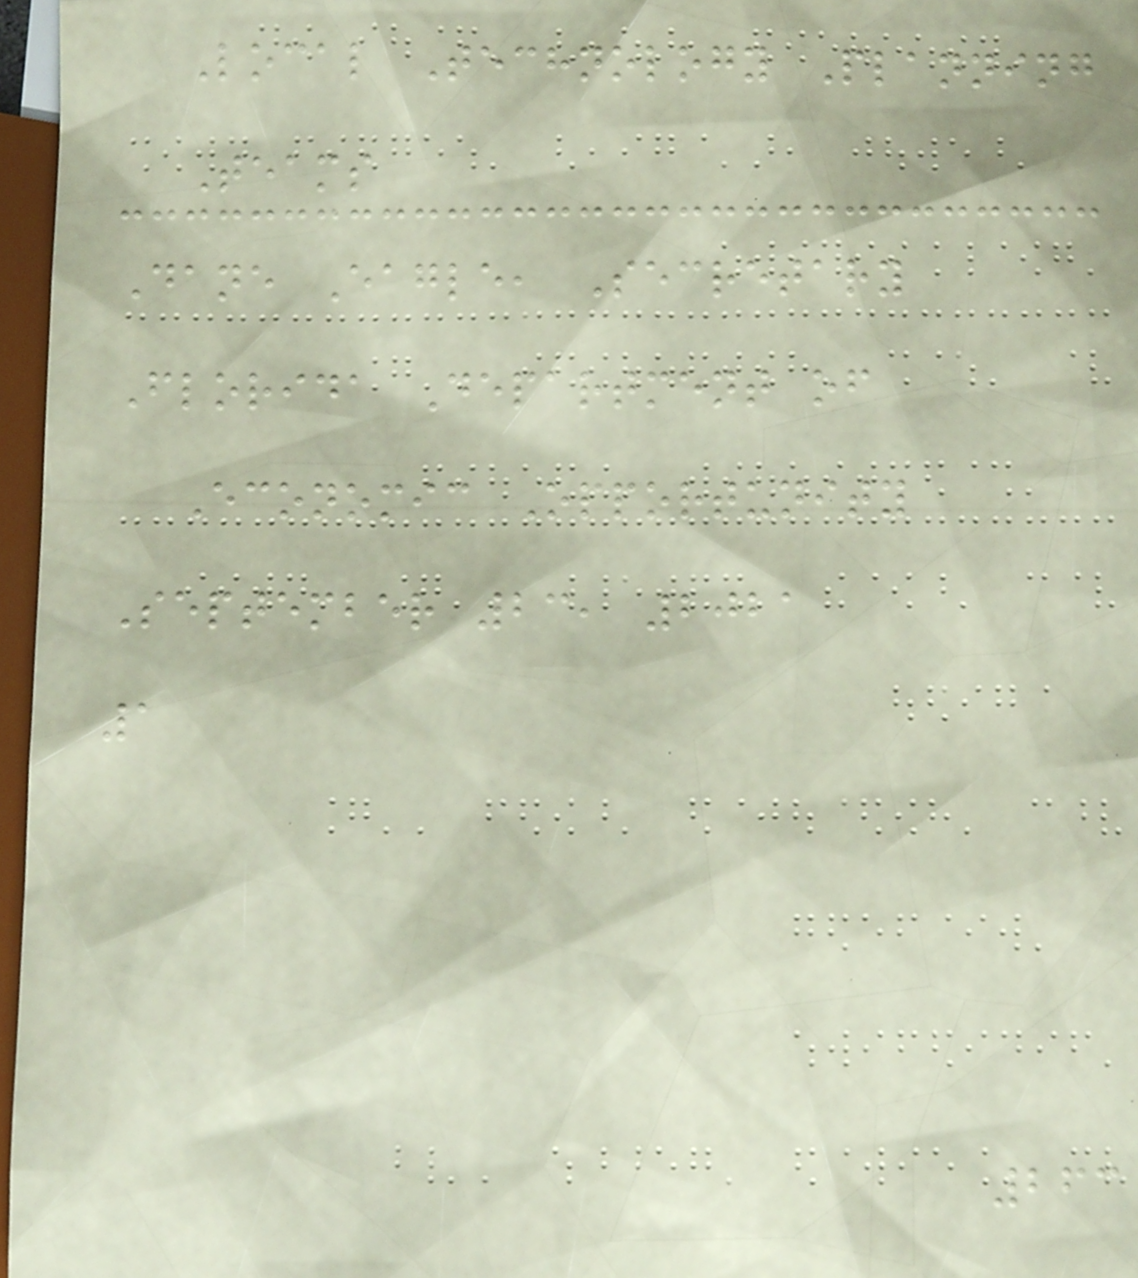Local Technology Planning
Teams
Dane Eagle, Secretary
Florida Department of
Economic Opportunity
September 23, 2021
1
263
